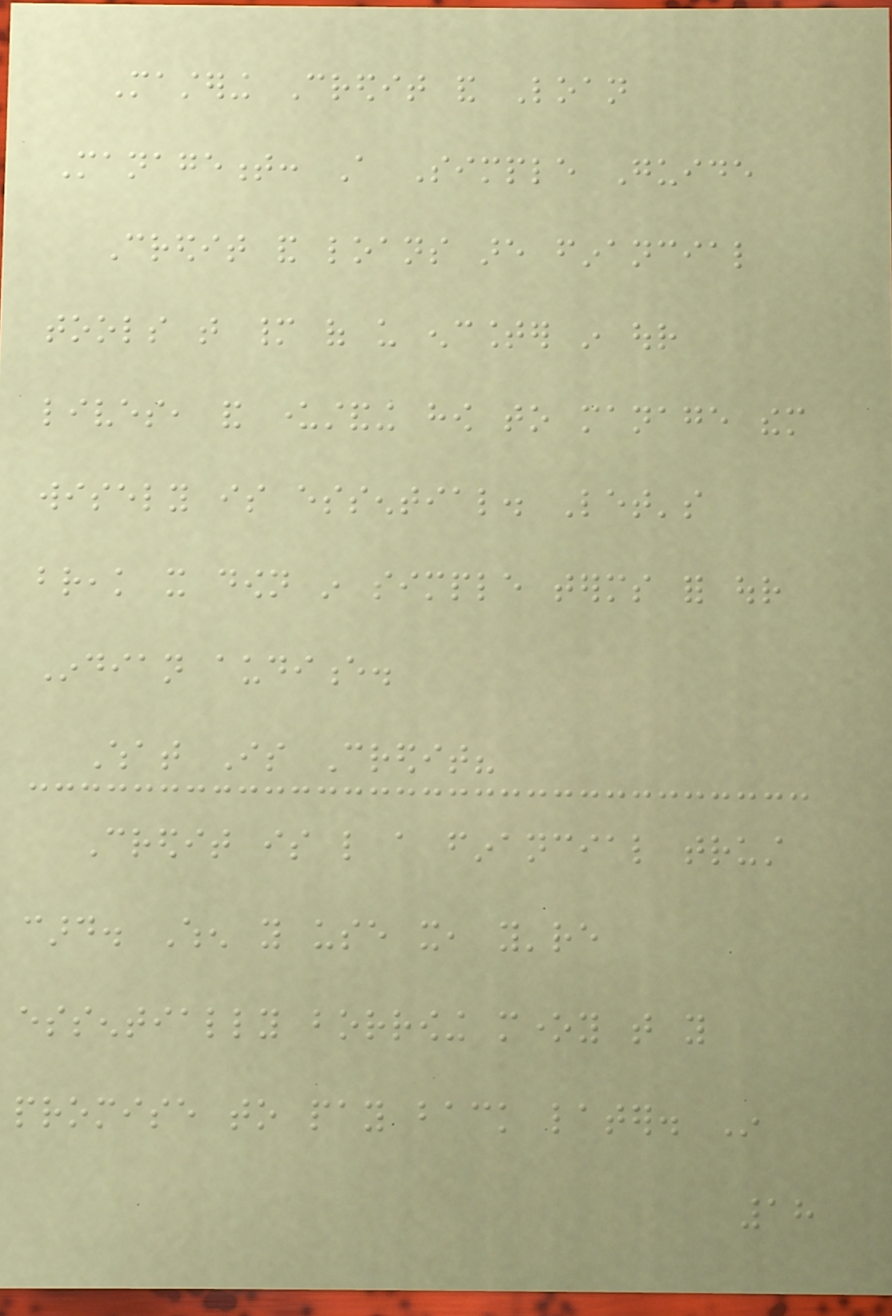Mastering Credit and Loan
Management: A Simple Guide
Credit and loans are financial
tools that many of us encounter in our
lives, and understanding how to manage them
wisely is essential. Let's
break it down in simple terms for our
Indian audience.
What Is Credit?
Credit is like a financial trust
card. When you use it, you're
essentially borrowing money that you
promise to pay back later. In
18
